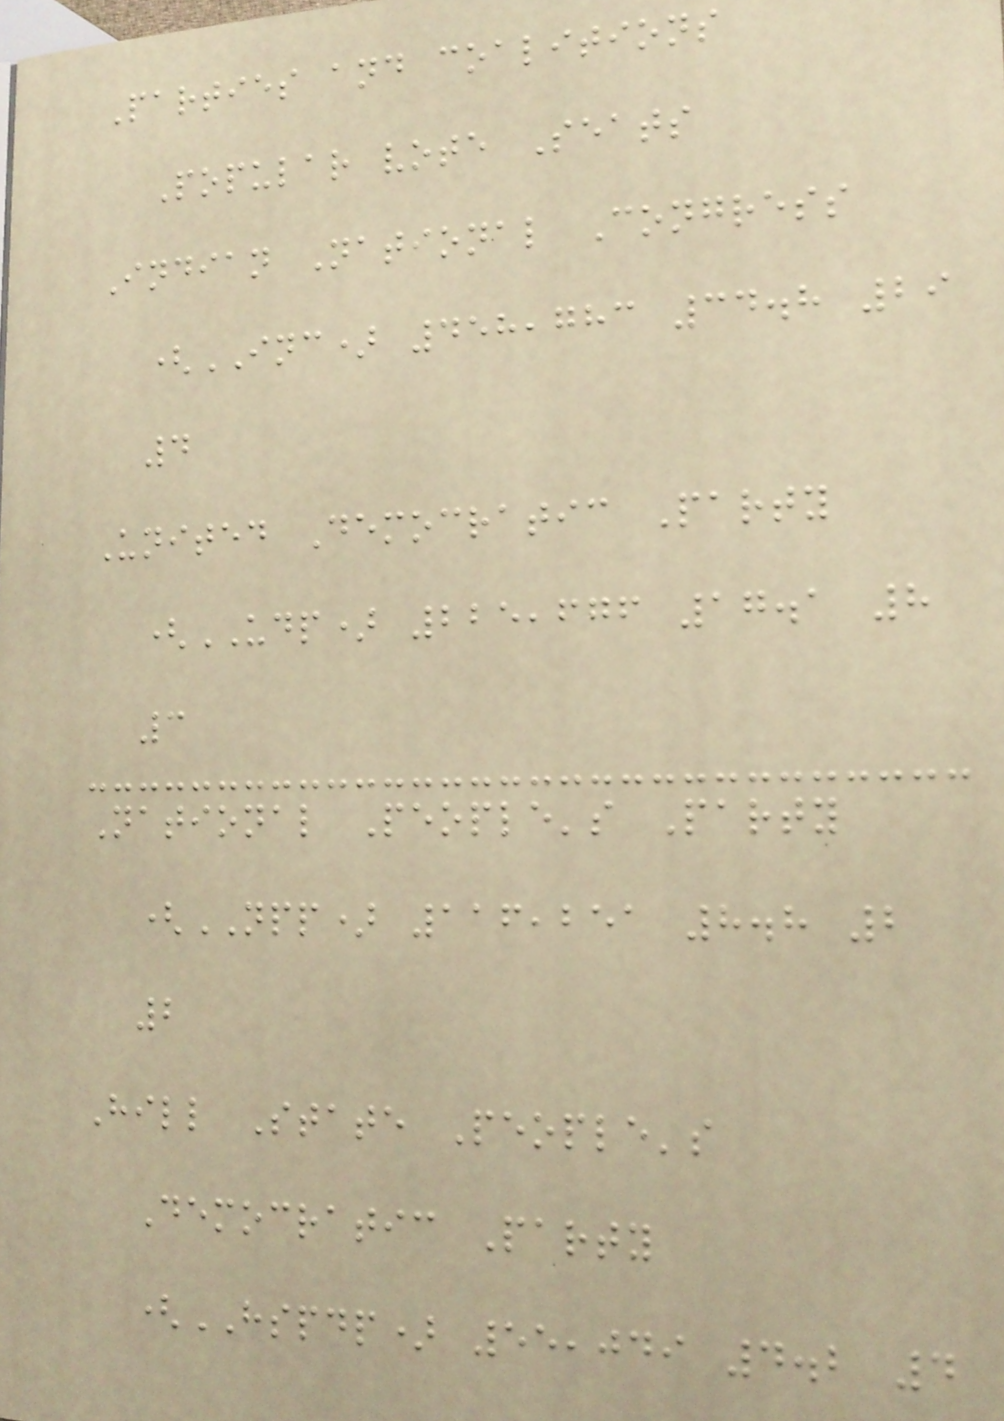Parties and coalitions
Popular vote Seats
Indian National Congress
(INC) 458,783 34.8 29
4
United Democratic Party
(UDP) 225,676 17.1 8
3
National People's Party
(NPP) 116,251 8.8 2
2
Hill State People's
Democratic Party
(HSPDP) 55,049 4.2 4
